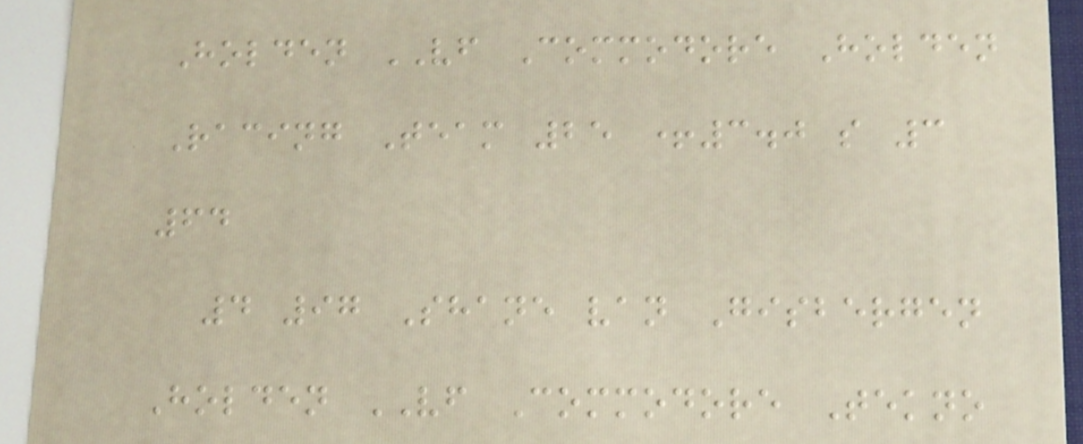Holden VF Commodore Holden
Racing Team 25 +3.0 s 3
64
4 97 Shane van Gisbergen
Holden VF Commodore Tekno
